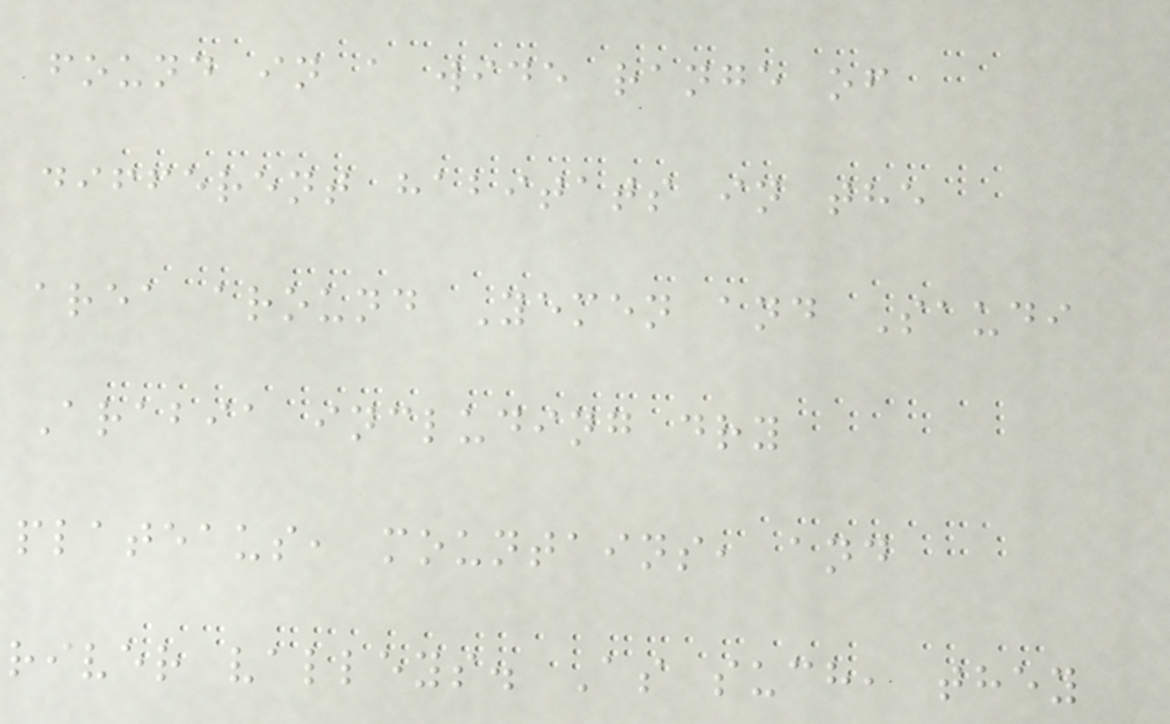found in a wide range of
different habitats in the
area around Yemen and Saudi
Arabia including dry
plateaus, mountains, and
river valleys. As such, they
